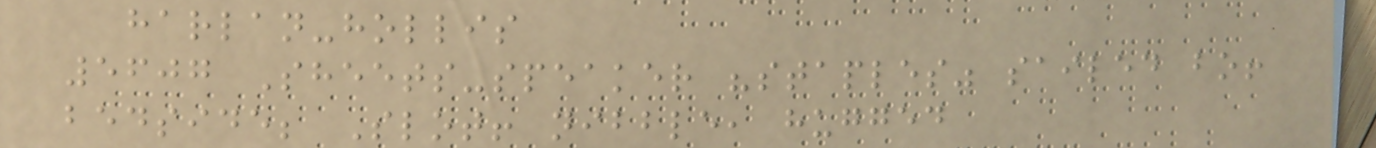harlan-hollis
5607 Sheets-speaker "staples" sailed bo!
bedside; Slot! nibble, hugged
